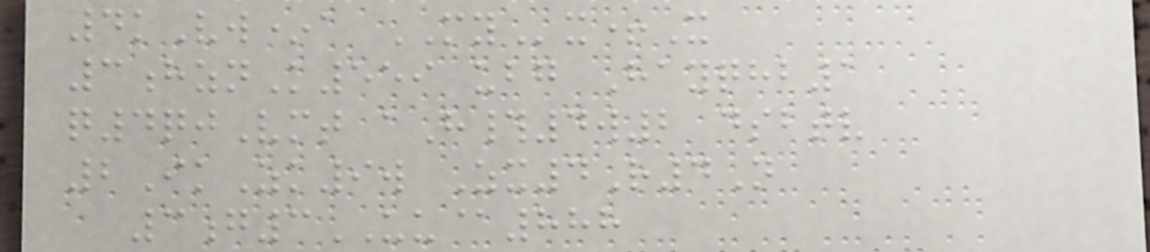4kVw*a MYx+X
3hznK559 ubg Hayqhb1
q4qjVmt aH#4w2 dsbtv
2IkZk9w Zx4R4N
3g3UU@888
